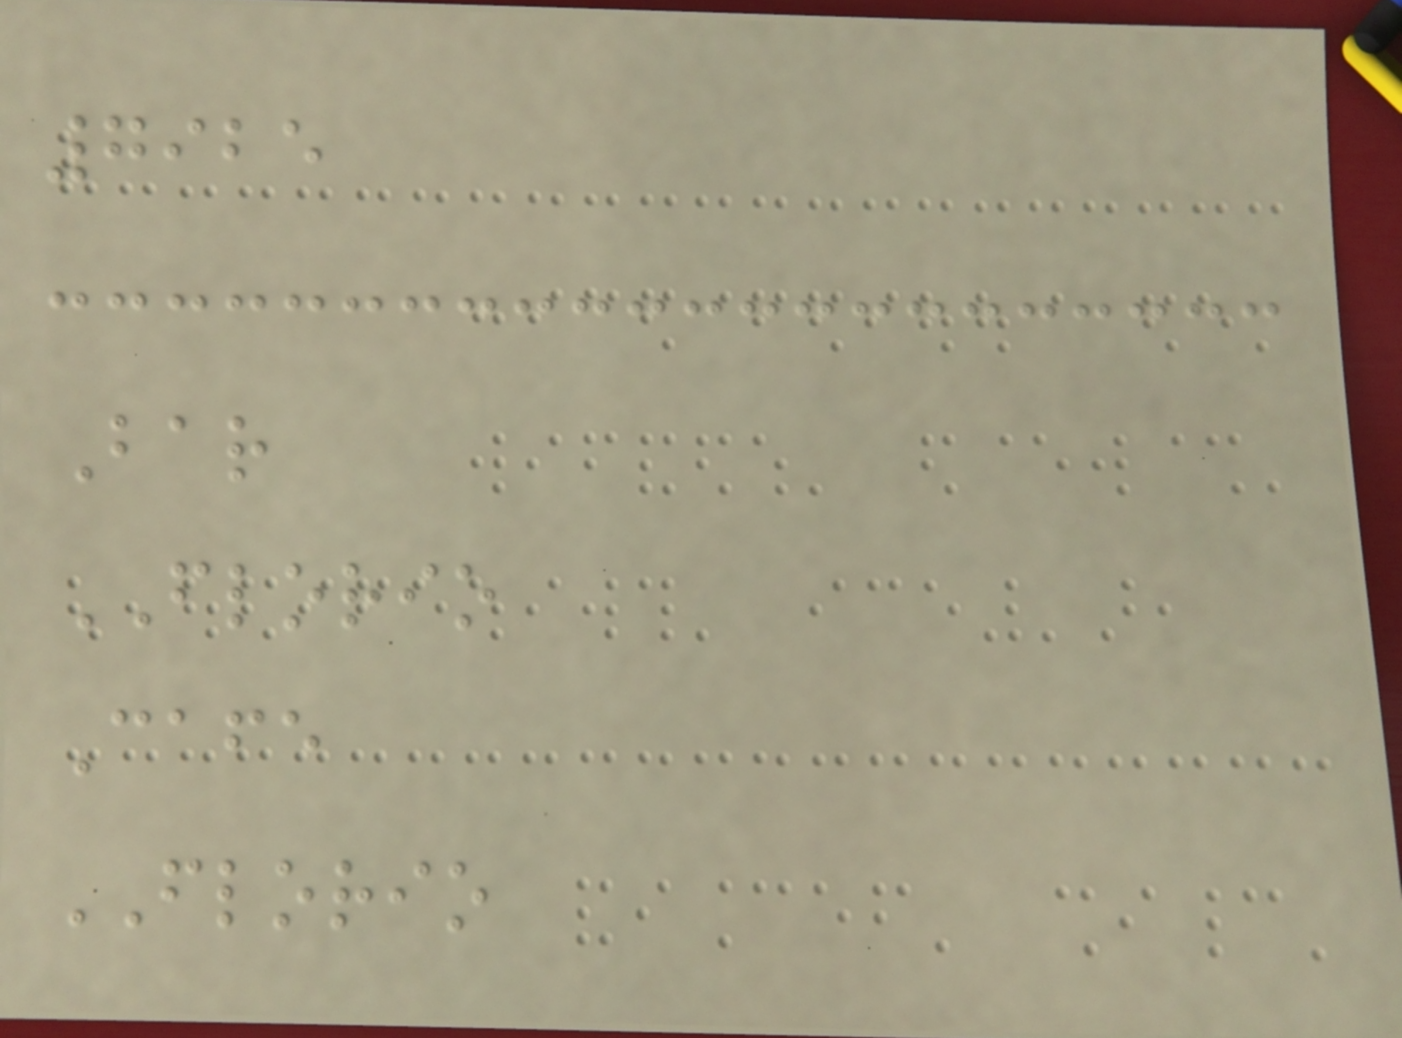7925
Bar
FLORIO
Cafe
FLORIO
